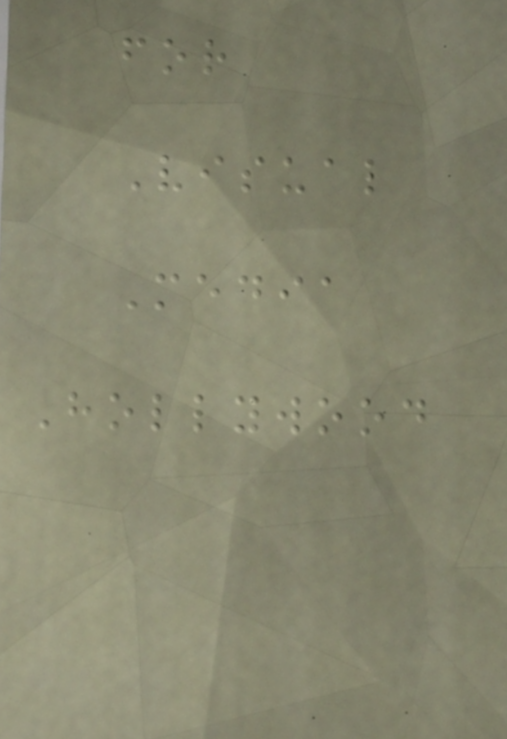for
Visual
Media
Hollywood
